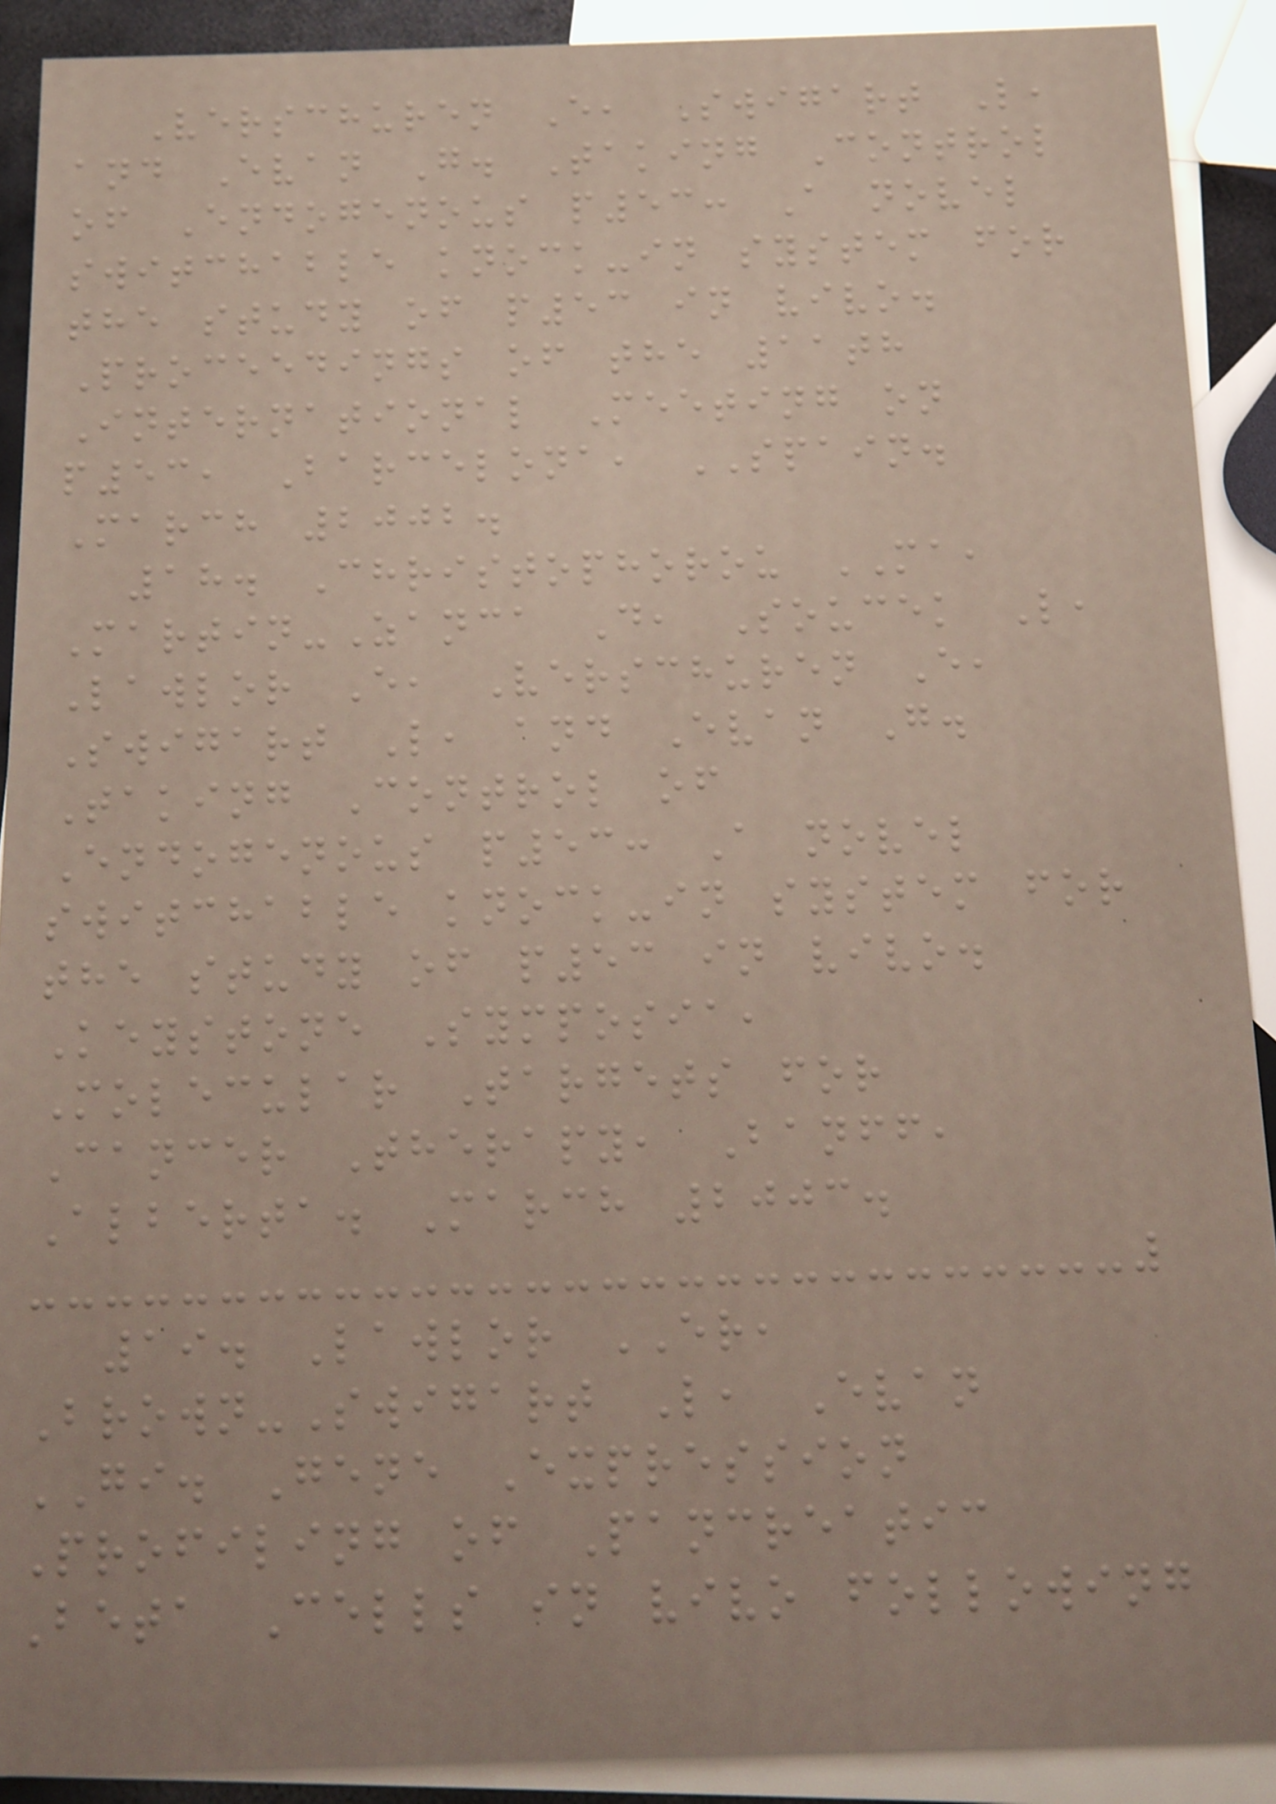Verschuren E, Swigart L,
and Evan G. Taking Control
of Endogenous p53: A novel
switchable knock-in system for
the study of p53 in vivo.
Proceedings of the 11th
International Meeting on
p53, Barcelona, SPAIN.
March 2002.
18. Christophorou MA,
Martin-Zanca D, Soucek L,
Lawlor E, Verschuren E,
Swigart L, and Evan G.
Taking Control of
Endogenous p53: A novel
switchable knock-in system for
the study of p53 in vivo.
Keystone Symposia,
Molecular Targets for
Cancer Therapy, Banff,
Alberta. March 2003.
19. Lawlor ER,
Brown-Swigart L, Evan
GI. Gene Expression
Profiling of Pancreatic
Beta Cells in vivo following
